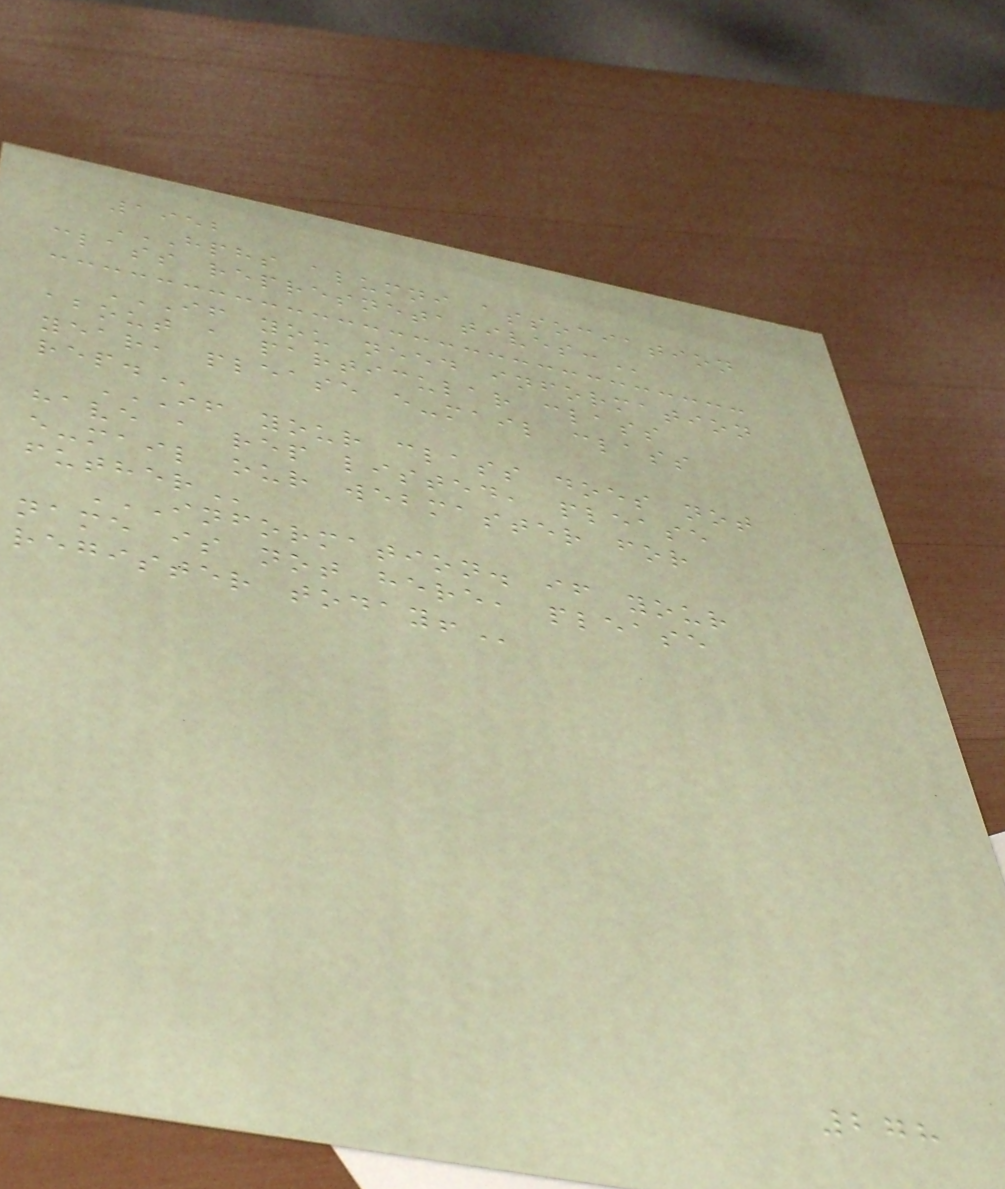1952
HPHS ALUMNI ASSOCIATION
CLASS REPRESNETATIVES:
IF YOU NEED INFORMATION
ABOUT A PARTICULAR CLASS
YEAR, PLEASE E-MAIL CLASS
REP.
IF YOUR CLASS DOES NOT
HAVE A REP LISTED, PLEASE
E-MAIL OUR WEBMASTER FOR
FUTHER
INFORMATION. IF YOUR
NAME IS NOT HERE, PLEASE
REGISTER TODAY!
278
